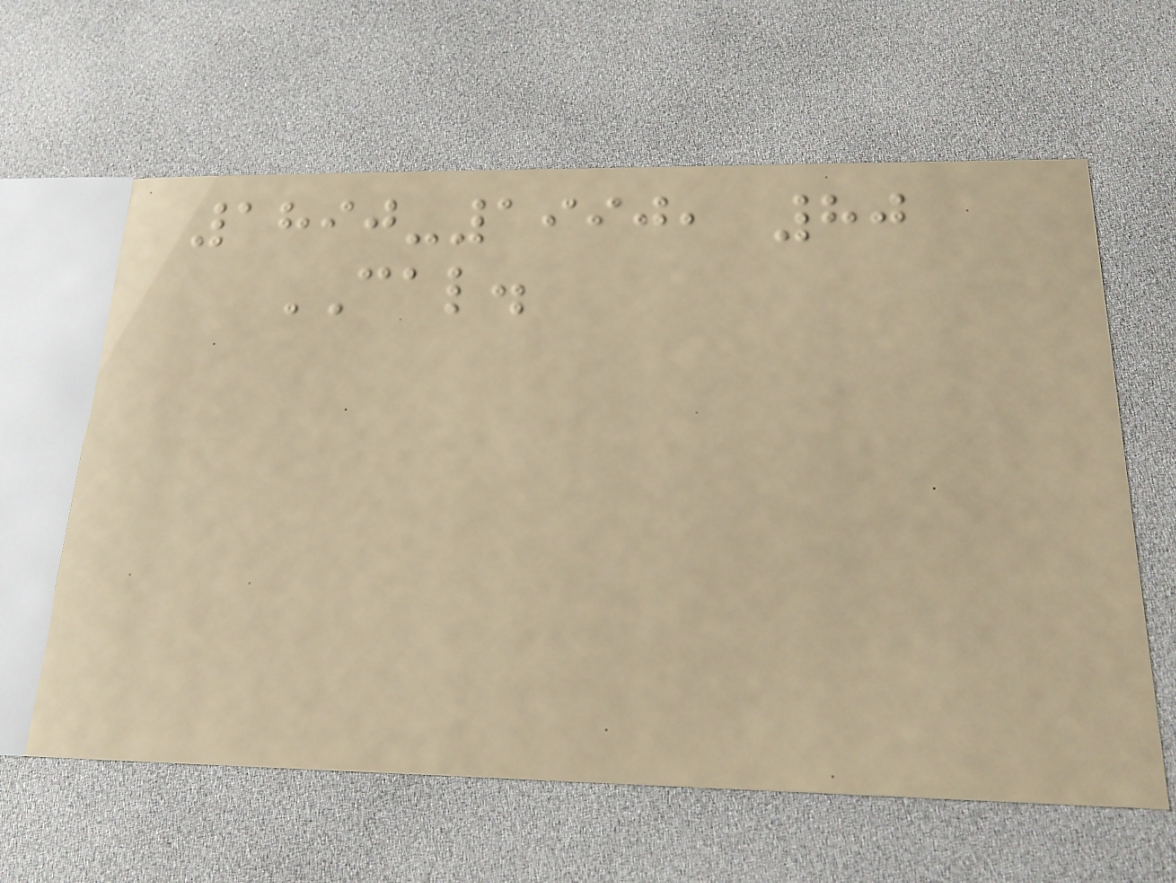1890-1990, 80
CAL.
